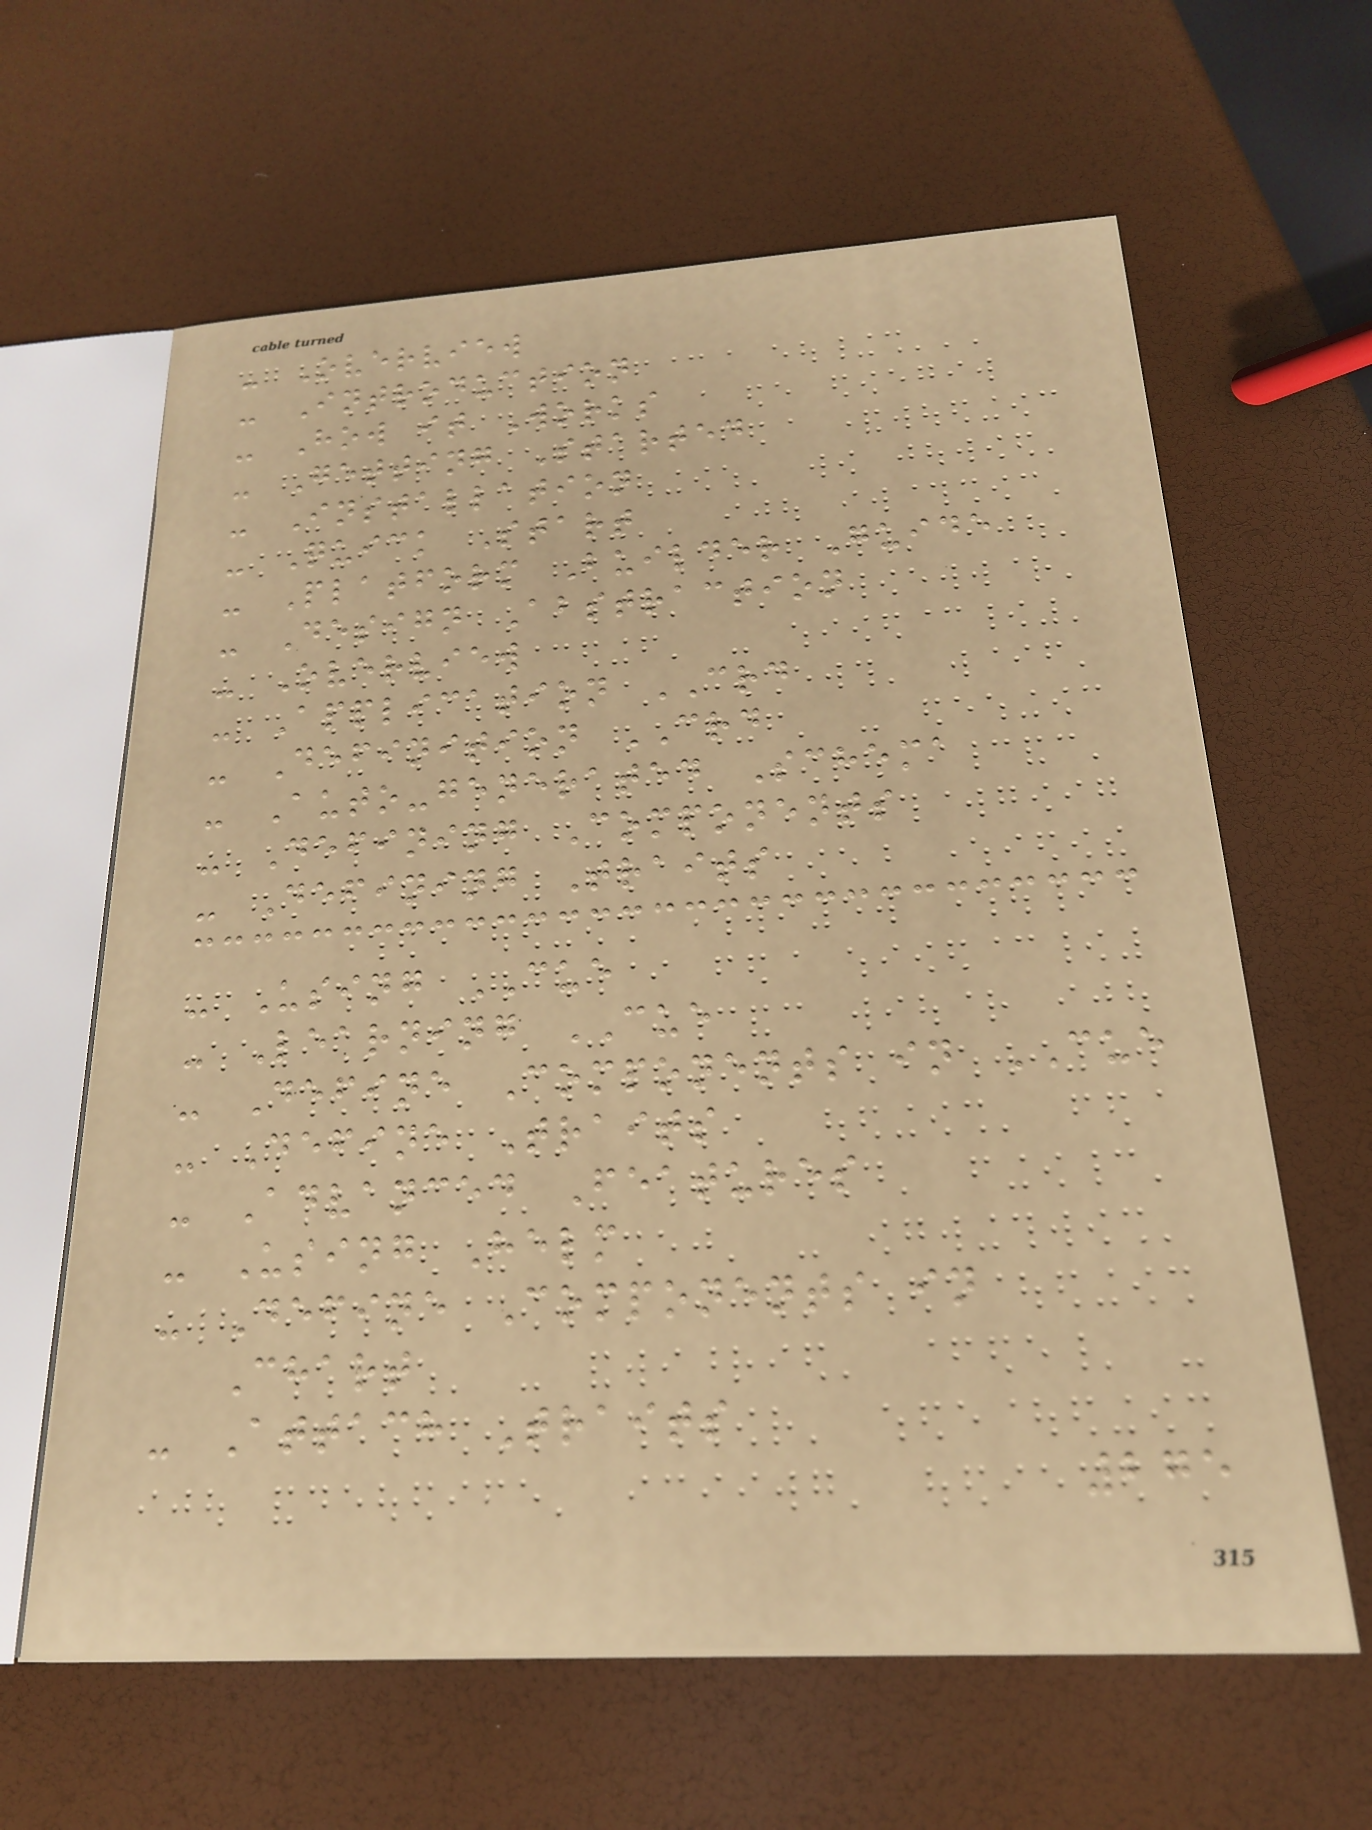- Overview
- Introduction
- How it Works
- Getting Started
- Installation
- Quick Start
- Platform Builder Guide
- Design Abstraction
- Overview
- Application CRD
- Definition CRD
- Auto-generated Schema
- Defining Components
- Defining Traits
- Using CUE
- Learning CUE
- Define Components in CUE
- Define Traits
- Advanced Features
- Using Helm
- Define Components in
Chart
- Attach Traits
275
